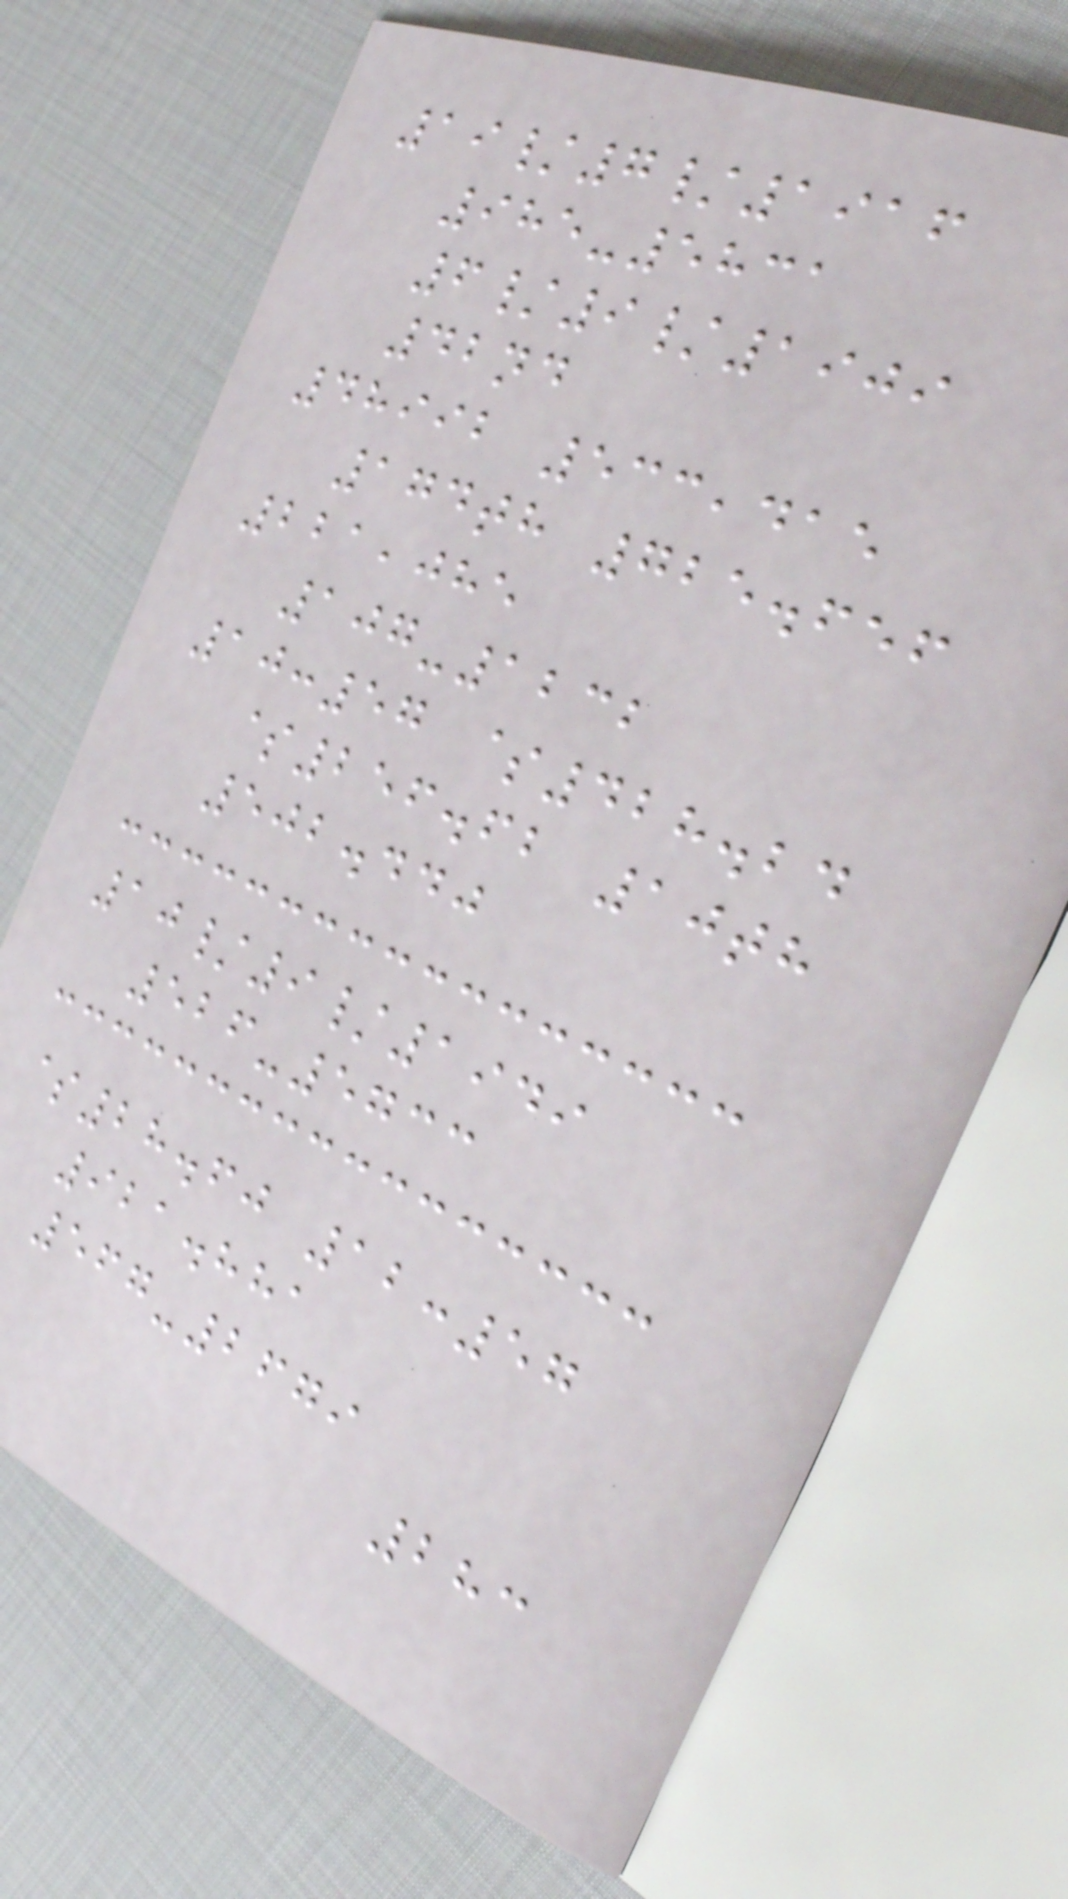19/7/1916
985-5831
6/9/1909
42nd
48992 533,415
174th 725.656
221,085
107-1232
10:57 $428.24
$256.62 10th
502.440
10/9/1949
526-5733
$28.60 12:57
921.881
567-2679
283
